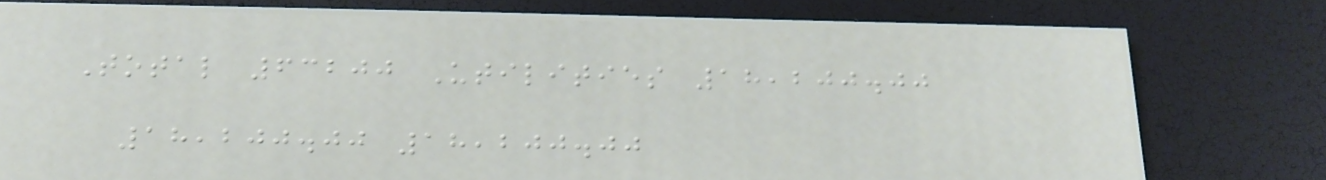Total 63200 Utilities 18,200.00
18,200.00 18,200.00
